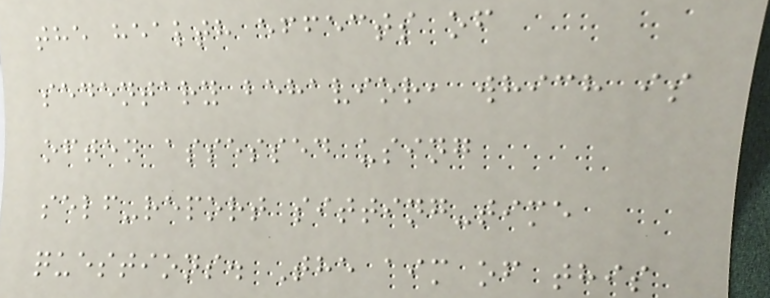the health effects of
sedentary behavior, which is
often assessed using
self-report sitting-time
questions. The aim of this
